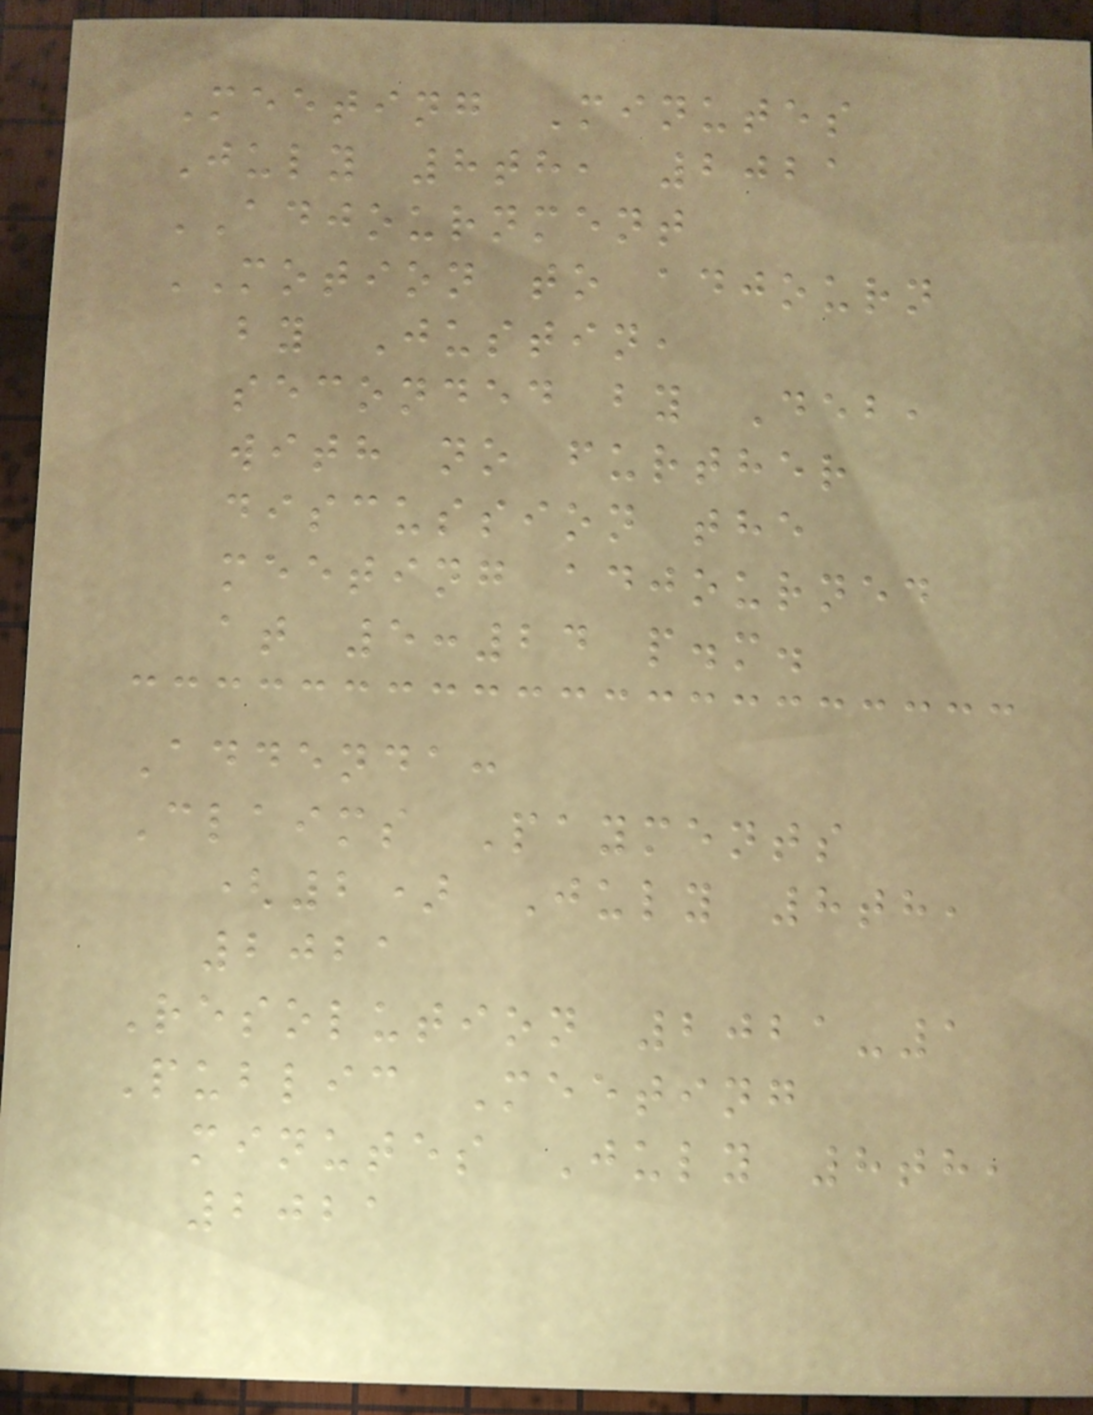Meeting Minutes
July 8th, 2021
ADJOURNMENT
MOTION to adjourn
by Justin,
seconded by Deb,
with no further
discussion the
meeting adjourned
at 5:24 p.m.
Addenda:
Claims Payments
(2) July 8th,
2021
Resolution 2021-1
Public Meeting
minutes July 8th,
2021
